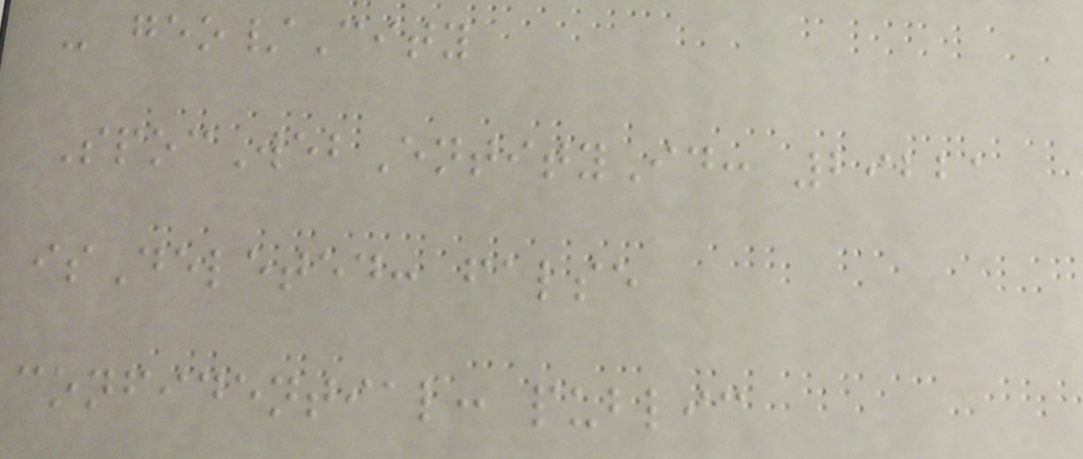- geo/City
SpocWebEntityId: 29221
isDeleted: false
confidential: public
